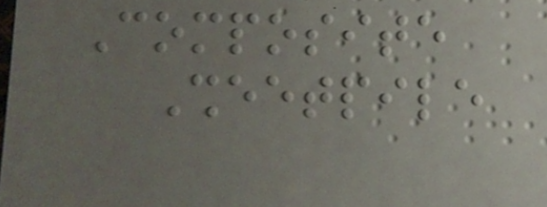Composite
Sheetpile
